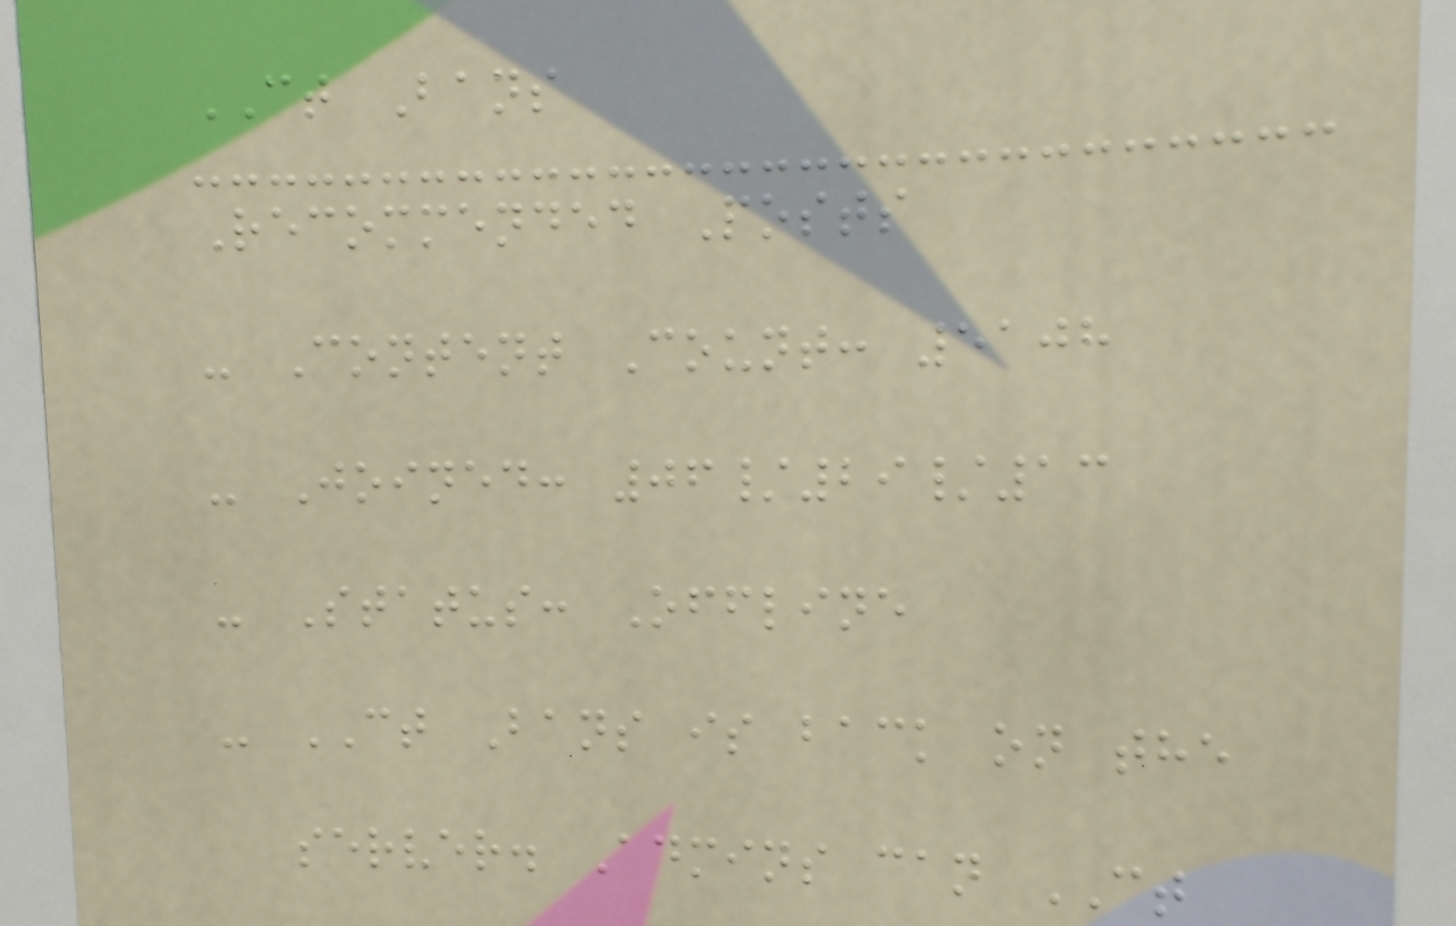CT Bans
Recommended Posts
- Content Count: 5108
- Joined: 06/29/13
- Status: Offline
- CT Bans is back on the
server. Admins can CT
